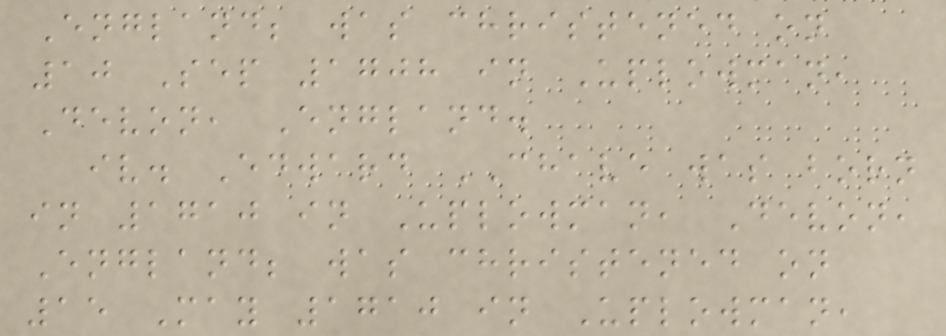England; was christened on
10 Sep 1708 in Uplowman,
Devon, England.
iv. Edward CHAVE was born
in 1710 in Uplowman, Devon,
England; was christened on
15 May 1710 in Uplowman,
